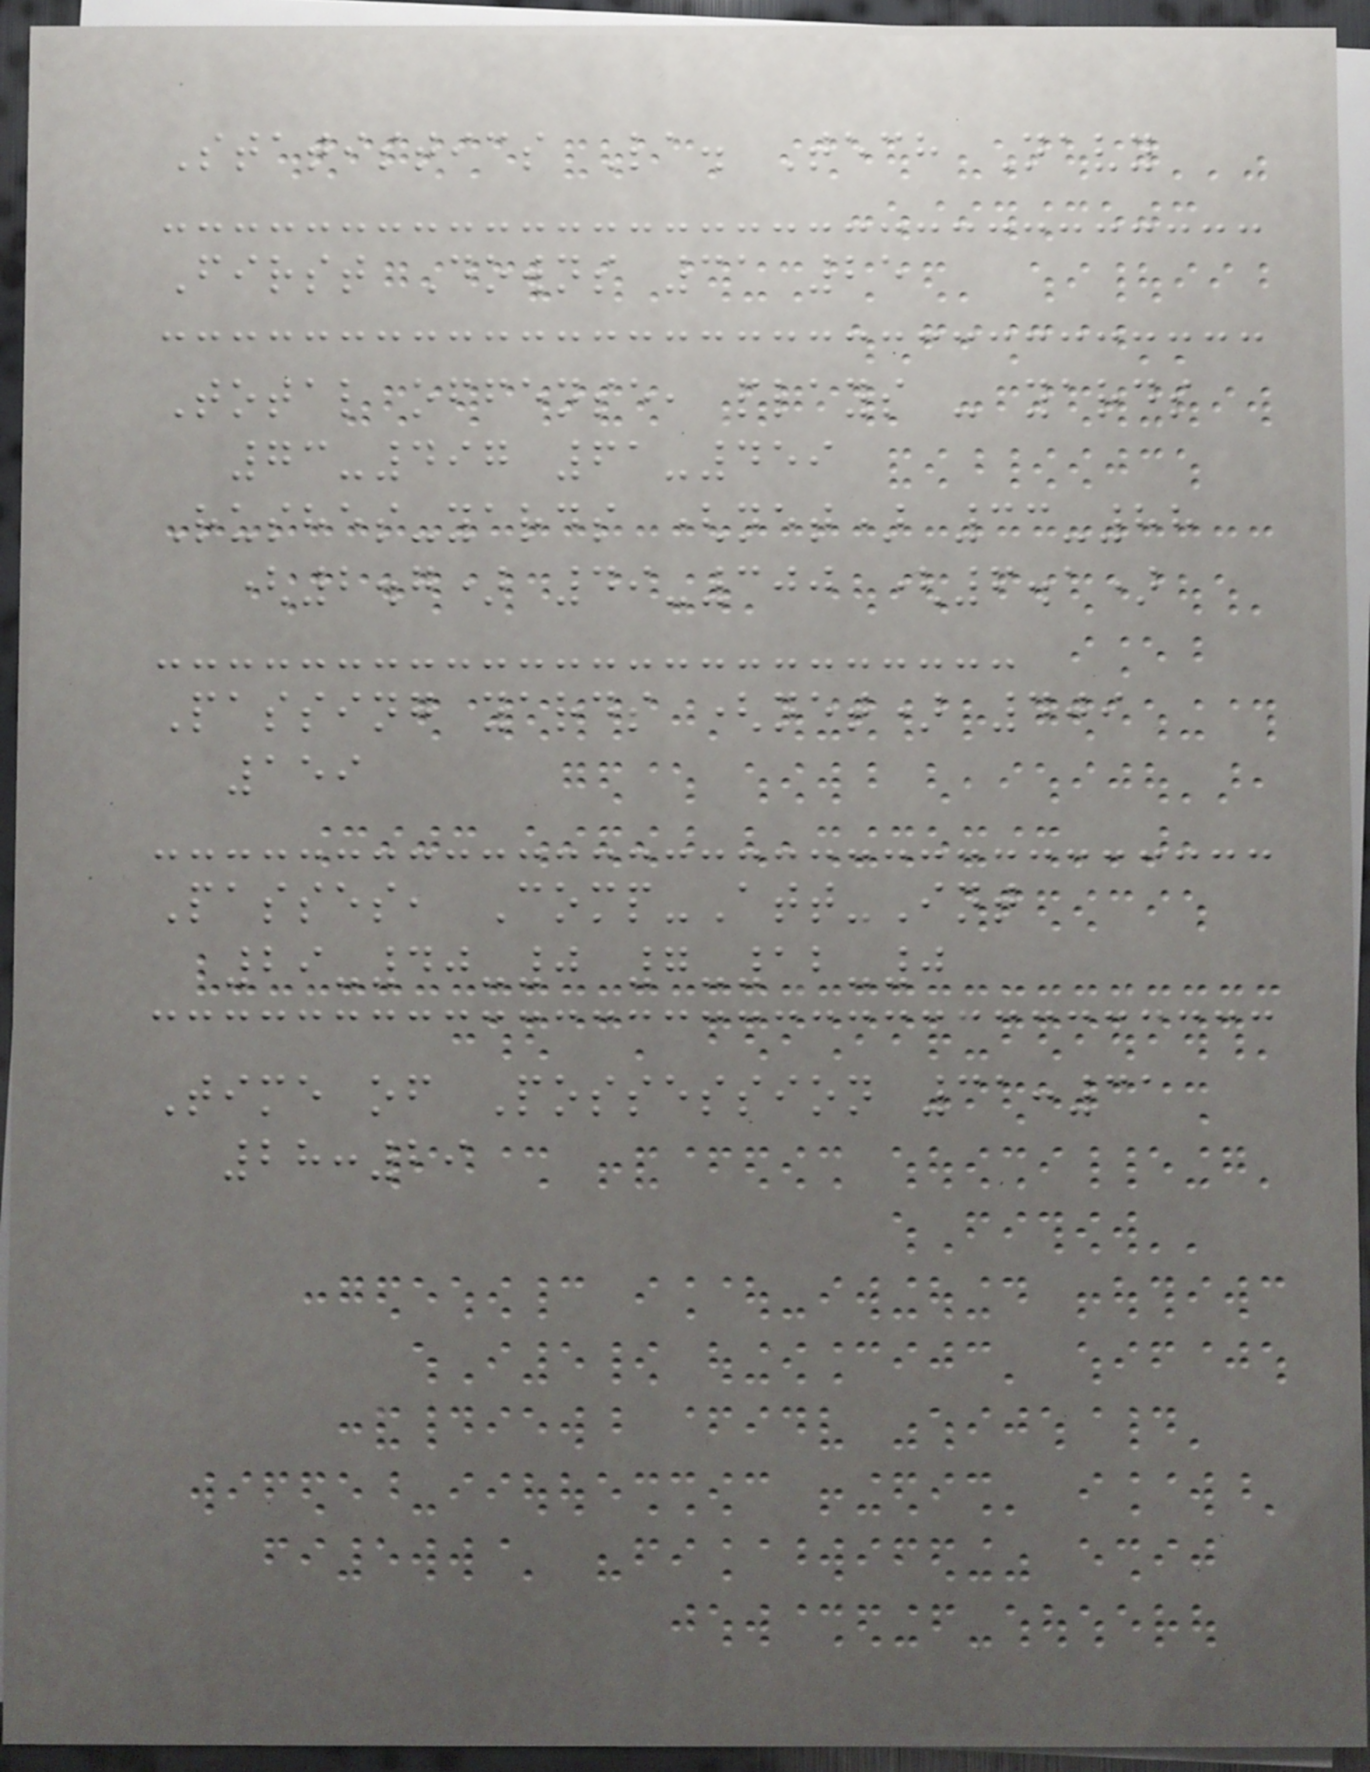Statistics La. Tech Navy
First Downs 31 25
Total offense, plays - yards
73-497 61-459
Rushes-yards (net) 33-88
(2.7) 49-300 (6.1)
Passing yards (net) 409
159
Passes, Comp-Att-Int
29-40-0 7-12-0
Time of Possession 31:31
28:29
